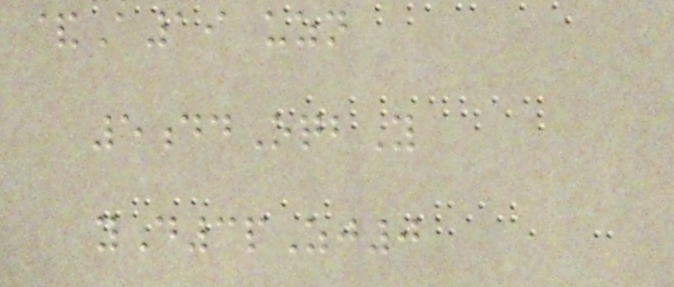&A19 uzn
5ddOqbY
yD3pZj0
